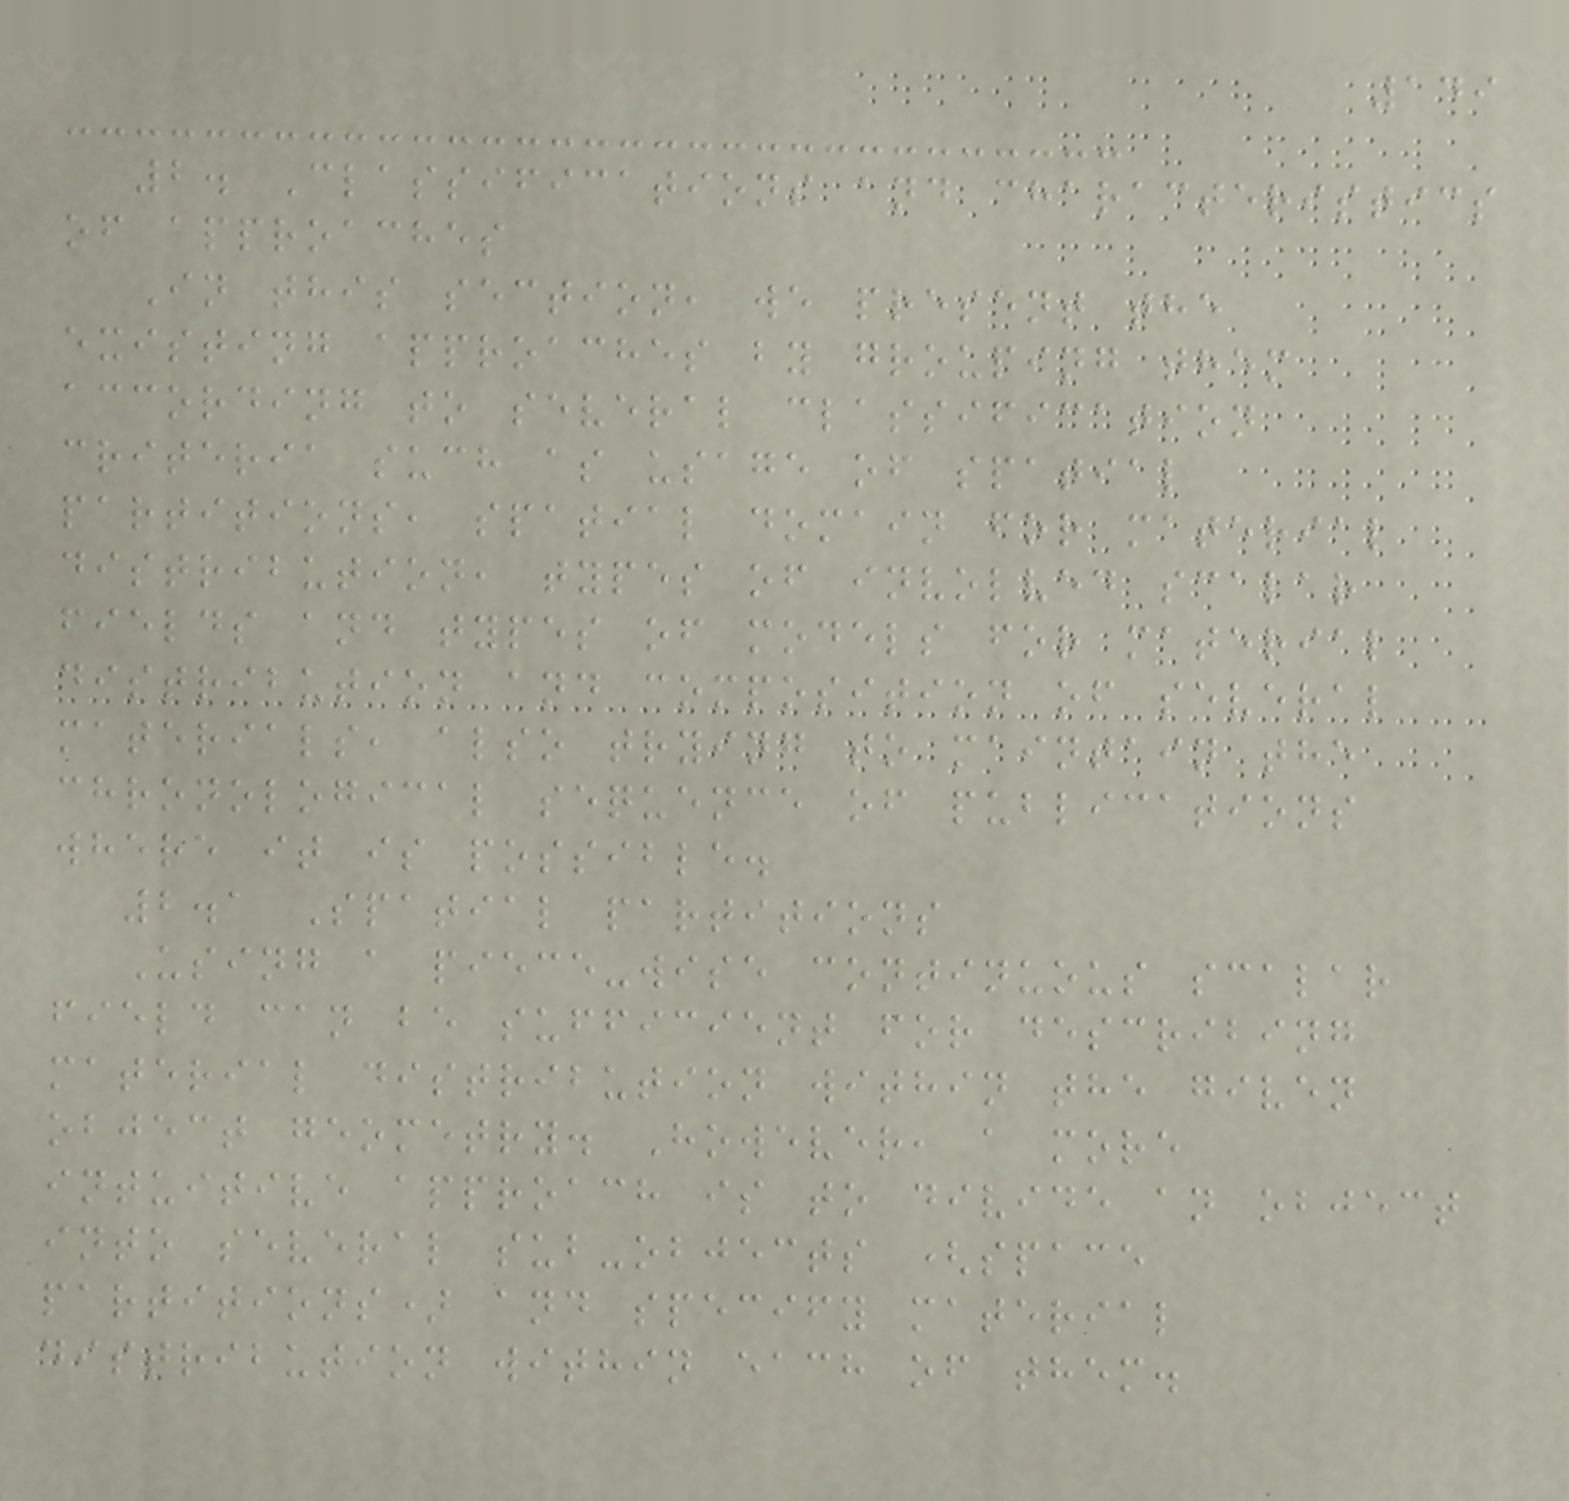149
2. Classifications and characteristics
of approaches
In this section, we present the
existing approaches by grouping them
according to several classification
criteria such as usage of spatial
partitions, spatial domain for material
distribution, types of involved scalar
fields and types of models for material
distribution and composition of several
materials, also trying to maintain the
chronological sequence of publications
where it is possible.
2.1 Spatial partitions
Using a piece-wise continuous scalar
field can be sufficient for describing
material distribution within the given
object geometry. However, a more
intuitive approach is to divide an object
into several sub-objects (space
partitions) and specify material
distribution within each of them.
